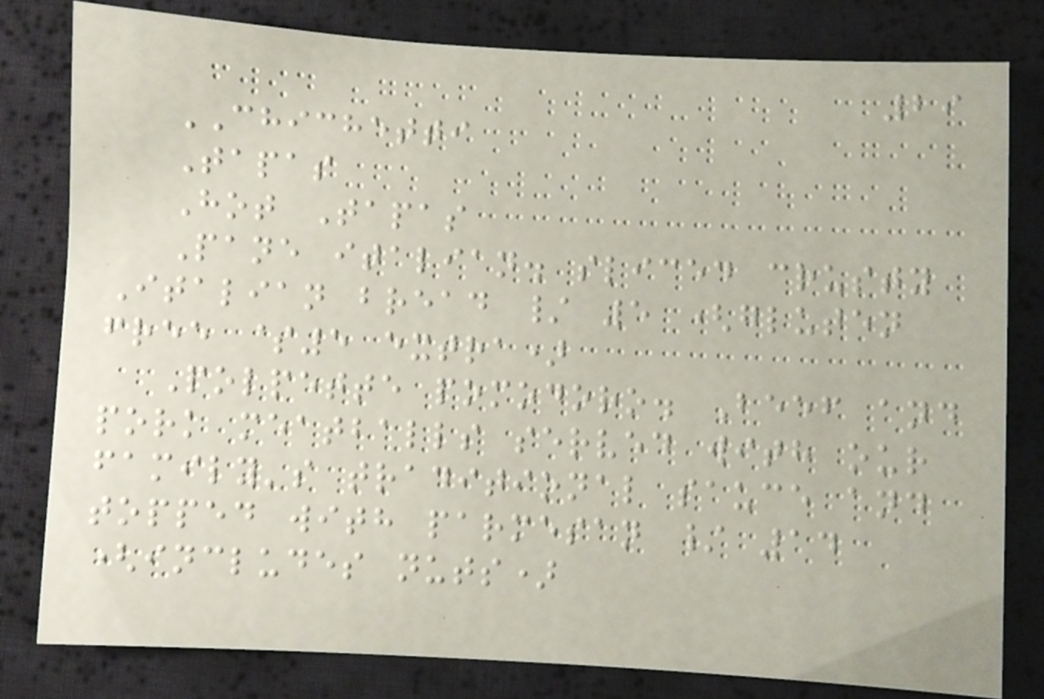29
CHICHETTI
Tapas
Hot Tapas
Pane italian. sliced crusty
Italian bread / 5 (gluten
free $5 extra)
Polpette pomodoro. Beef and
pork meatballs served with our
family's traditional sauce and
topped with parmesan / 14
(includes nuts)
